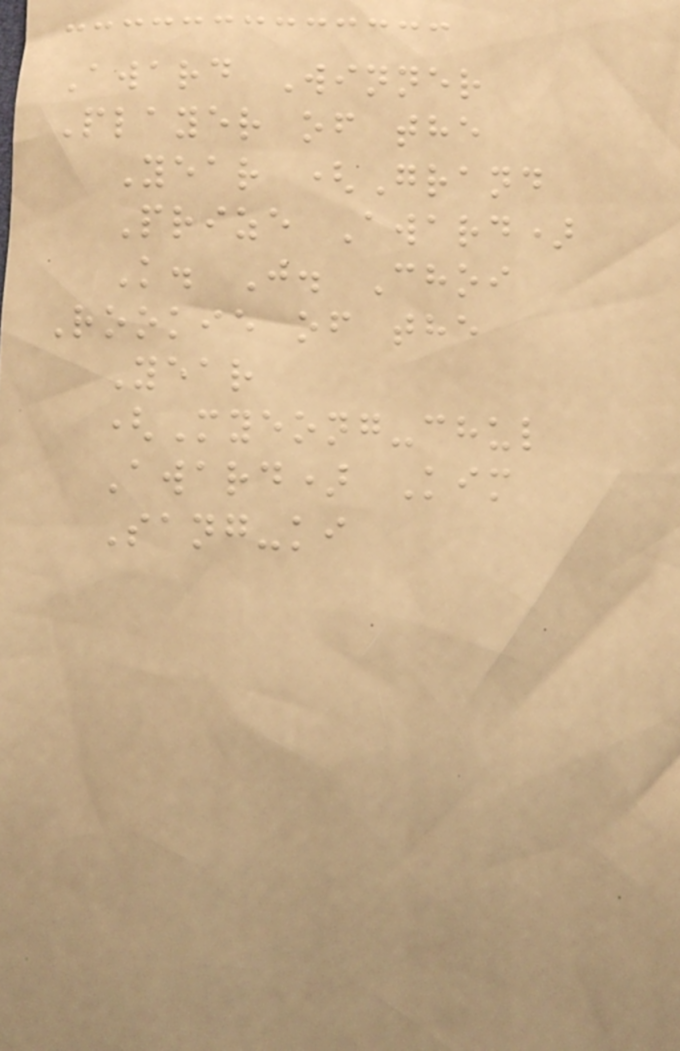Award Winner
Player of the
Year (Grand
Prize Award)
K. J. Choi
Rookie of the
Year
(Myeong-chul
Award) Kim
Sang-ki
